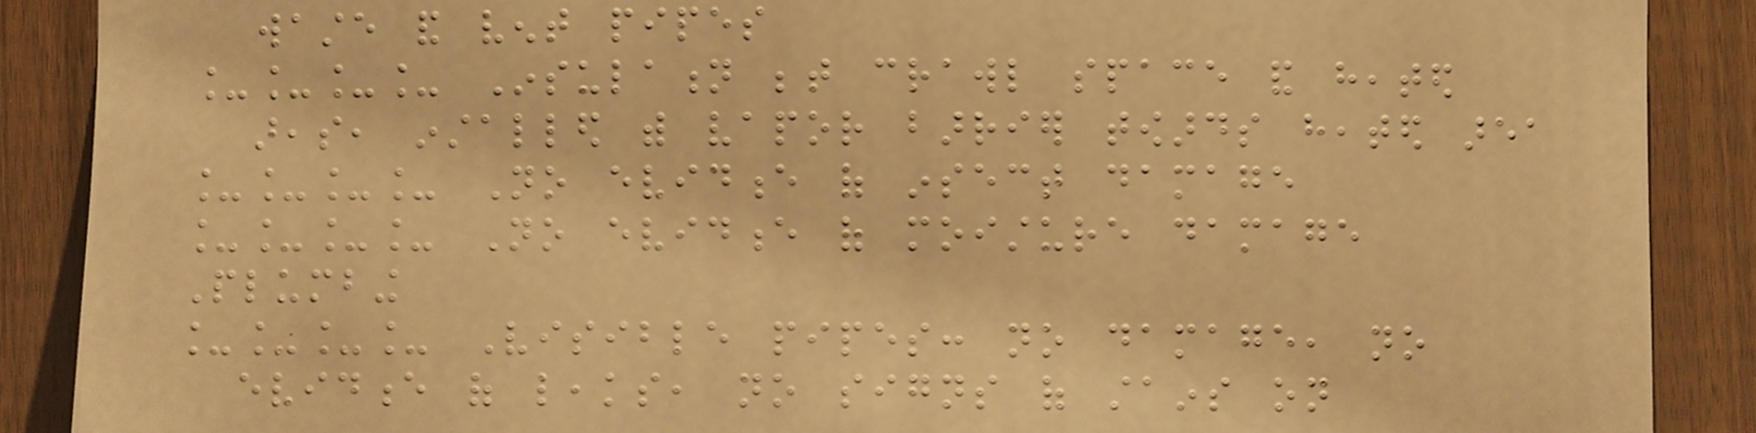waste and vent pipes
____ Insulation between crawl space and heated
areas, installed with vapor barrier towards heated area
____ No evidence of insect damage
____ No evidence of moisture damage
Plumbing
____ Visible pipes: no damage, no
evidence of leaks, no signs of stains on
